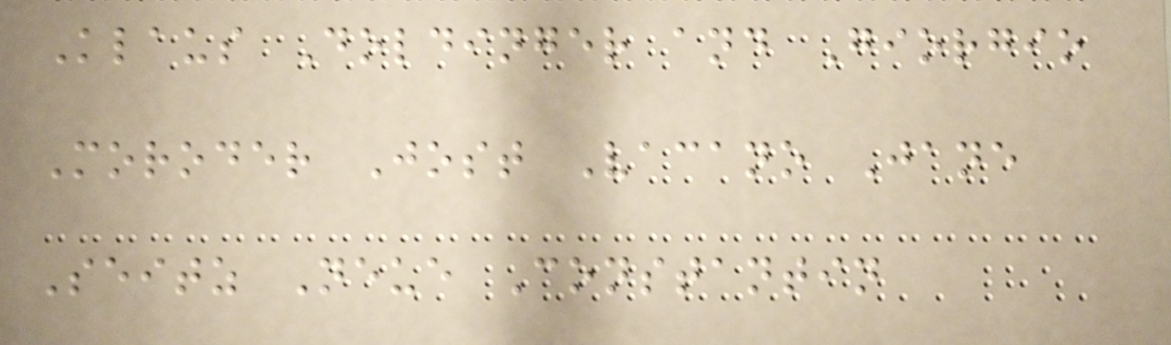Klaus Doldinger and Giorgio
Moroder Jost Vacano Jane
Seitz Neue Constantin
